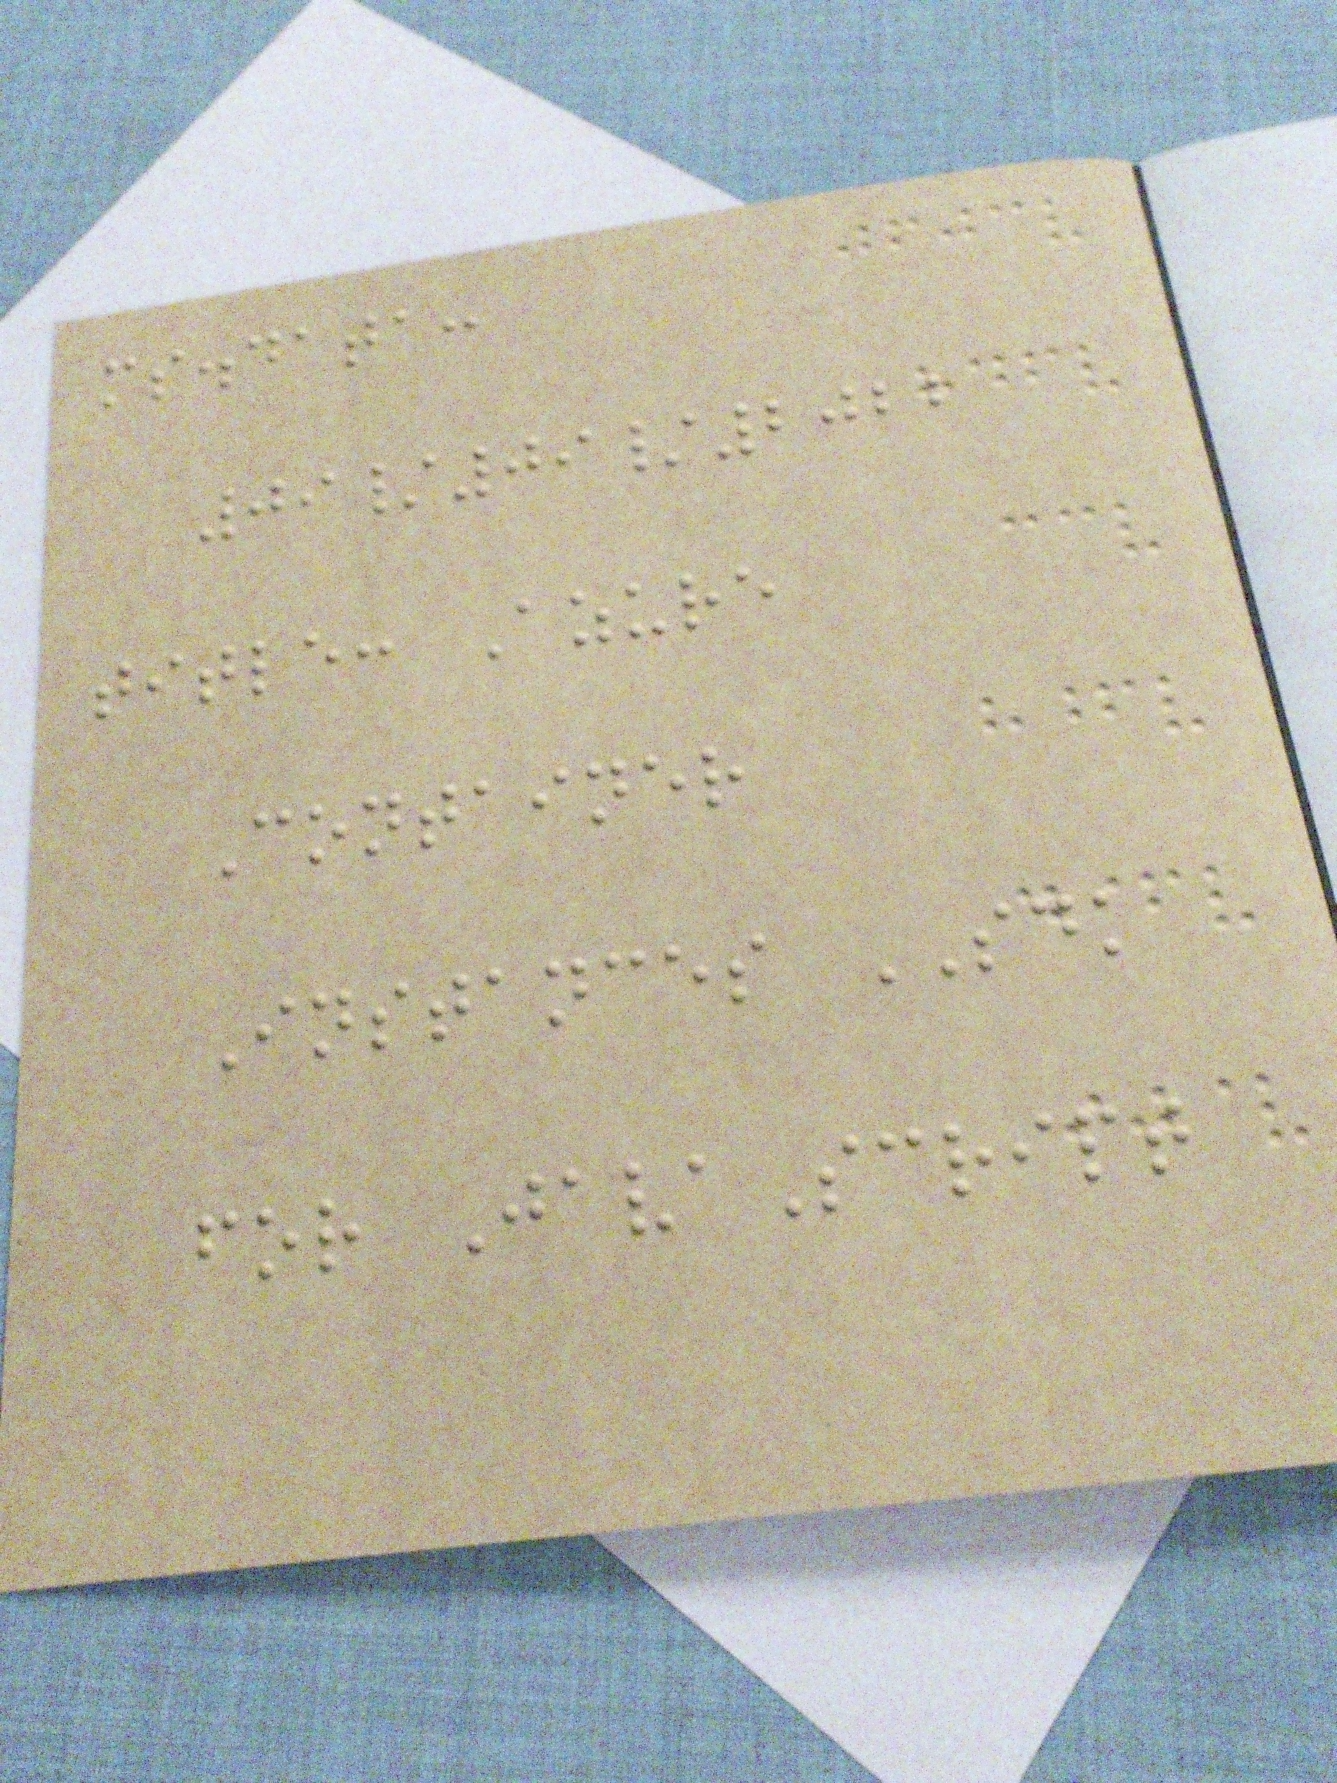ms.data:
09/09/2022
title: Azure
Container
Instances SDK
for JavaScript
